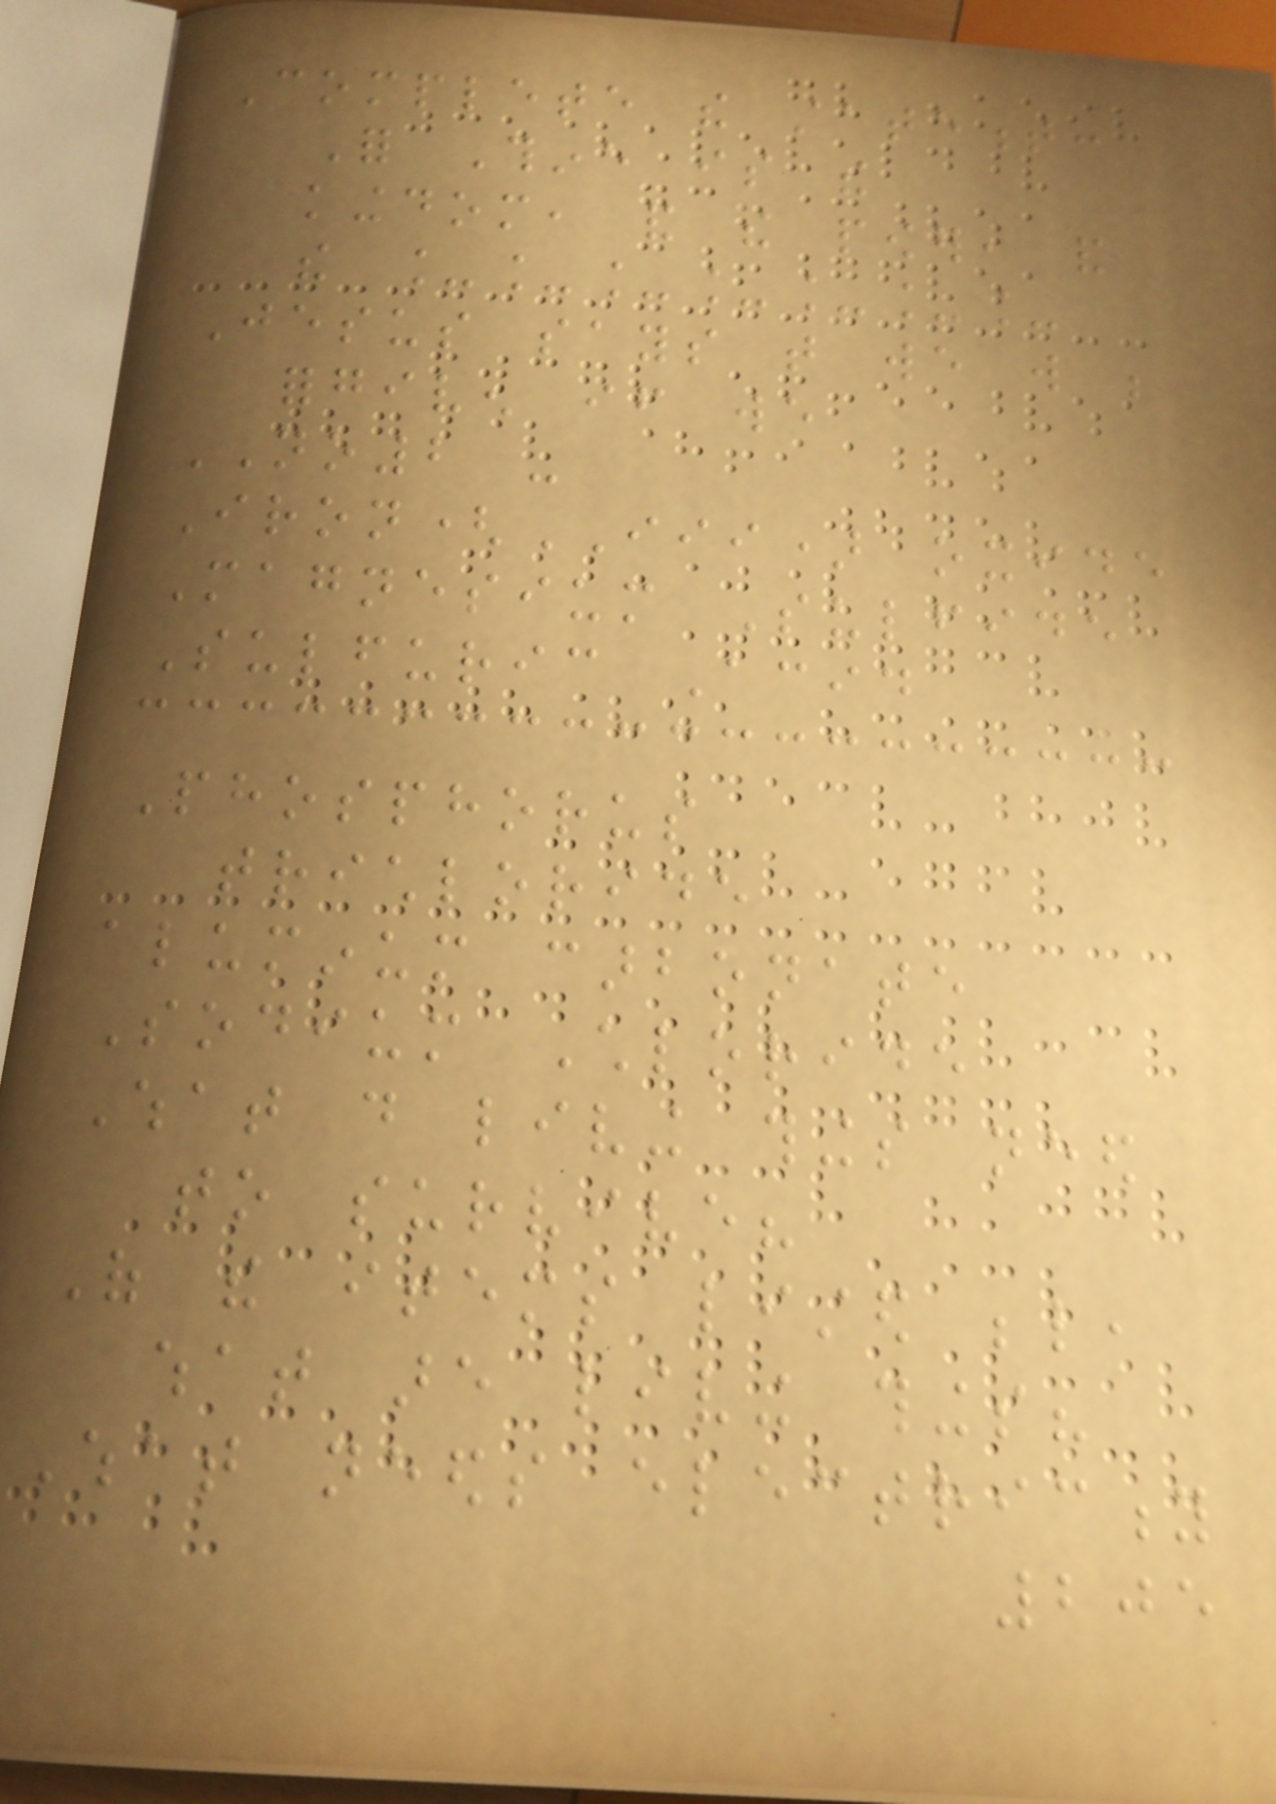Complete the statement:
For Thine is the
kingdom, and the power, and
the _______
Jesus says that we will be
forgiven if we
NO2 -
Iron(III) oxide
Magnesium Sulfide
Sulfuric Acid
Phosphorus
trichloride
aluminum carbonate
Sodium Chloride
What do living things need
to survive?
Of the items listed below,
what are living things?
What needs electricity
205
